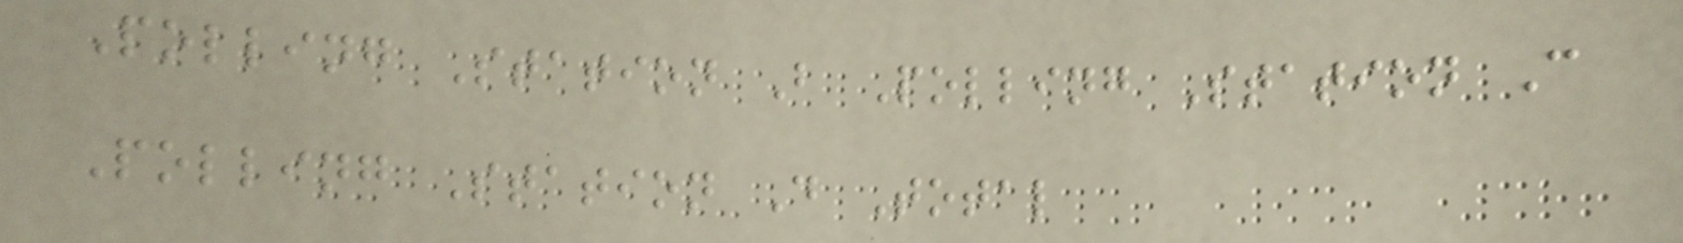Polling Station B Polling Station C
Polling Station D Total
